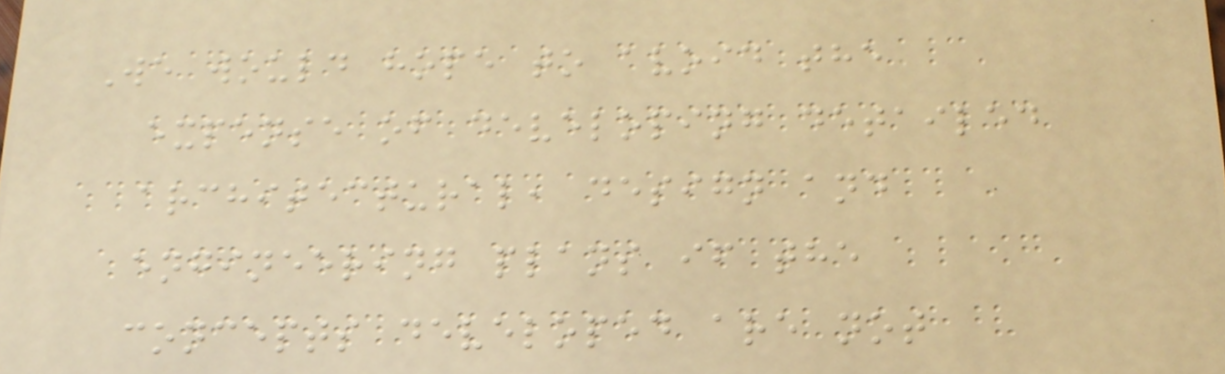We would hope to avoid the
expense of developing detailed
architectural, design and
engineering plans if the
concepts developed are not
